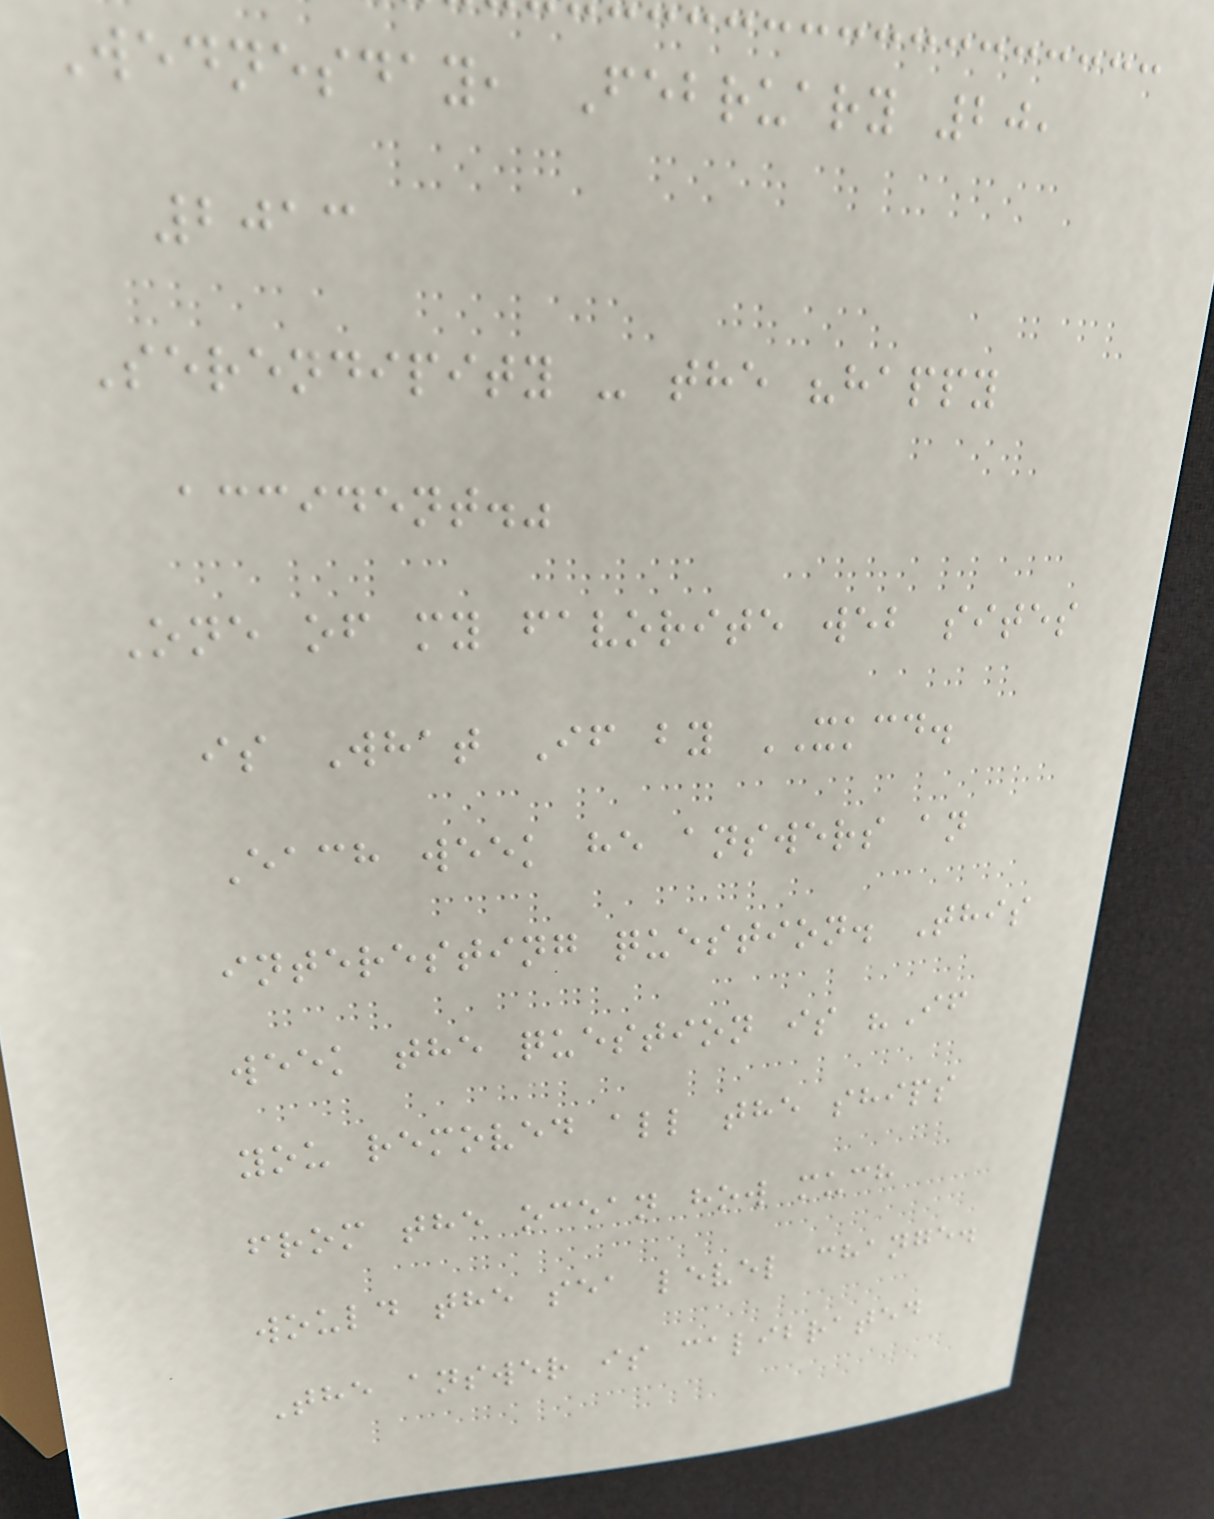Wednesday, February 20,
2013
Serendipity - the "happy
accident."
One of my favorite web sites
is What If by XKCD.
Each week he answers an
interesting question. This
week the question is "If
you removed all the ships
from the ocean how much
would the sea level change.
The answer is calibrated
